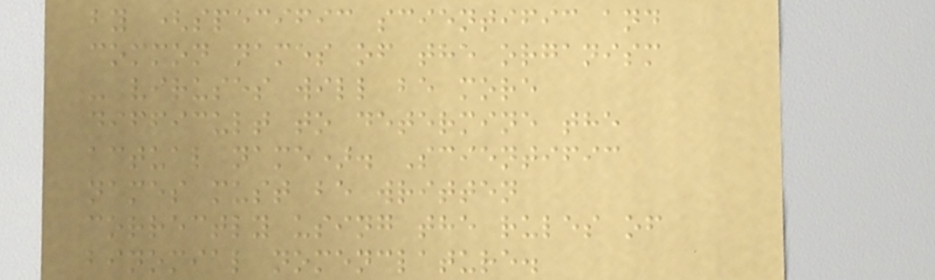by (specific scientific and
common names of the organism
- viruses will be more
difficult to determine the
actual name). Scientific
names must be written
correctly using the rules of
binomial nomenclature.
